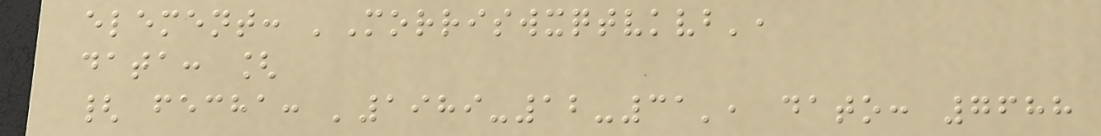element: 'Morriswxqtvkvb',
data: [
{ fecha: '1989-12-31', dato: 7688
